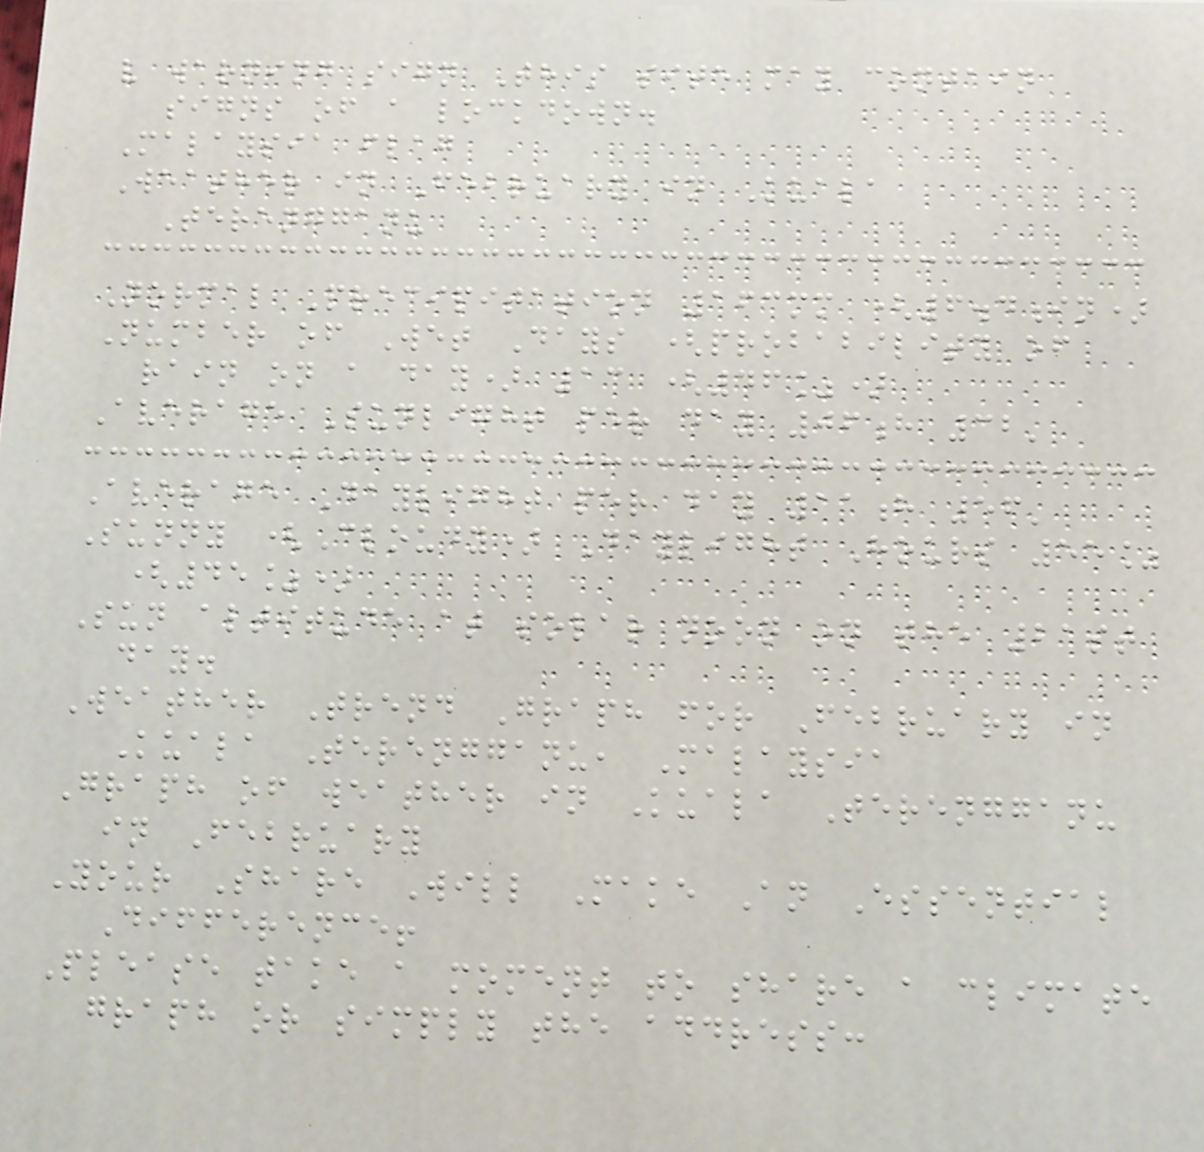v warning sign This site may contain
signs of a lockdown.
Malaysia flag
Weather in February in Kuala
Terengganu
Normal Precipitation 163mm (6.4in)
Number of Wet Days (probability of
rain on a day) 13 (46%)
Average Sunlight per day 06h 32'
Average Daylight per day 11h 56'
Sunny (Cloudy) Daylight Hours 55%
(45%)
Sun altitude at solar noon on the 21st
day.
Weather Trend Graph for February in
Kuala Terengganu, Malaysia
Graph of weather in Kuala Terengganu
in February
Your Share Will Make An Essential
Difference!
Please take a moment to share a climate
graph or simply the address:
